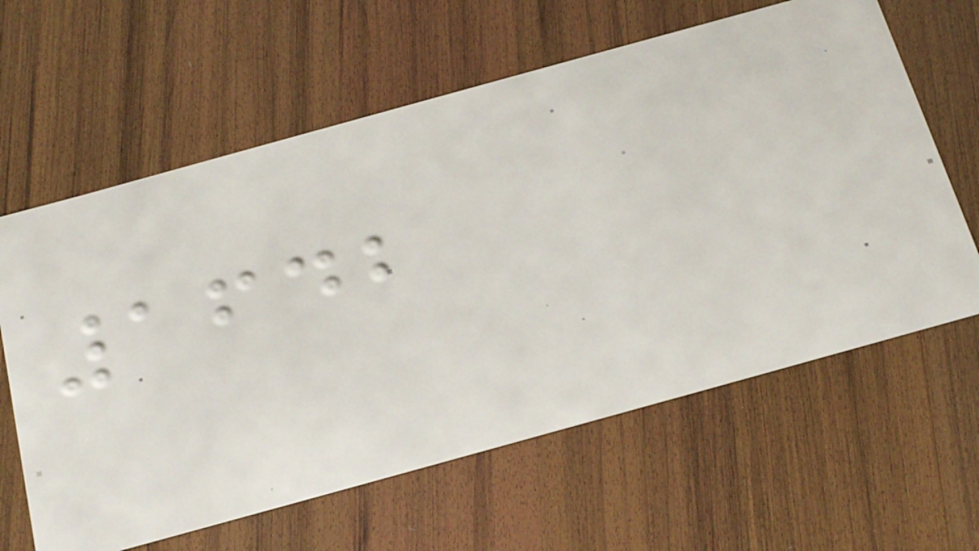1642
